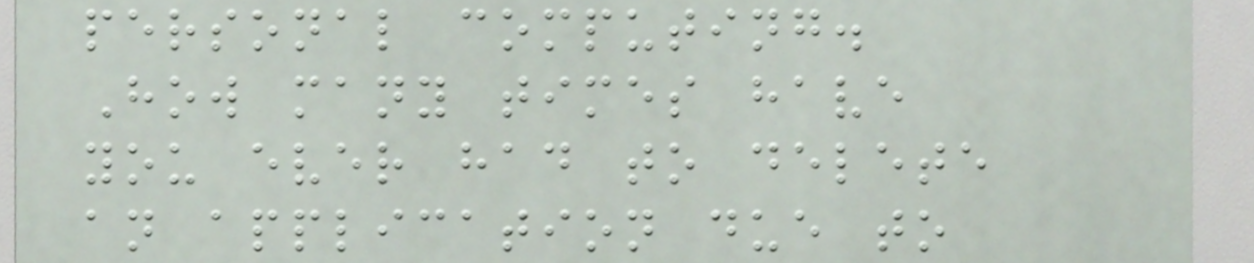personal computing.
How many times have
you ever had to delete
an application due to
